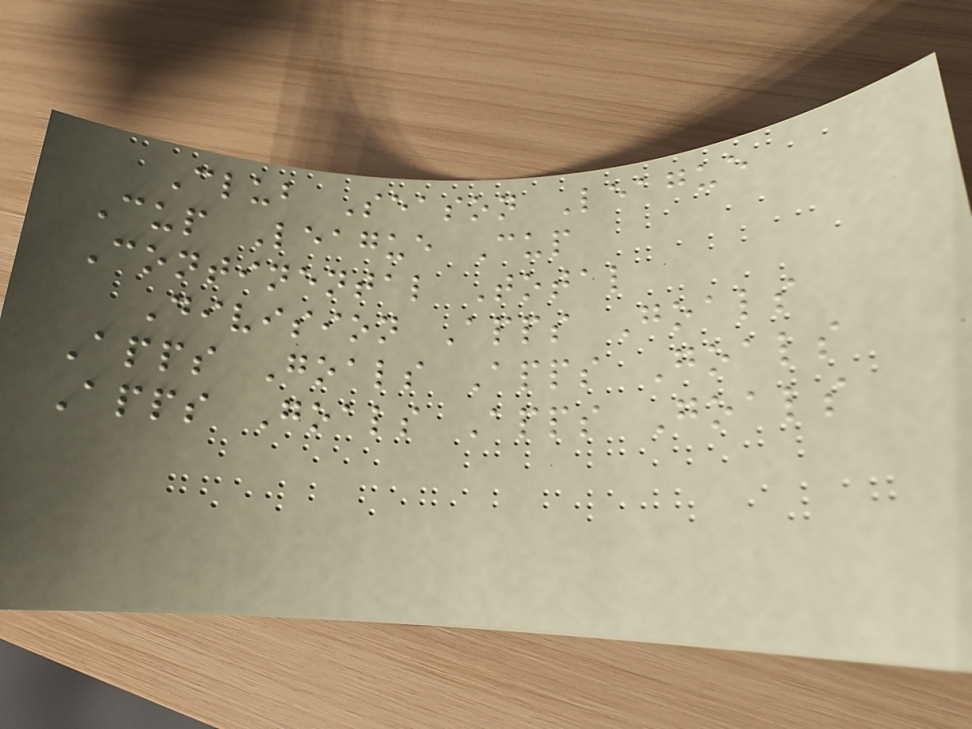Club Season League
Cup League Cup
Continental Total
Division Apps Goals
Apps Goals Apps Goals
Apps Goals Apps Goals
